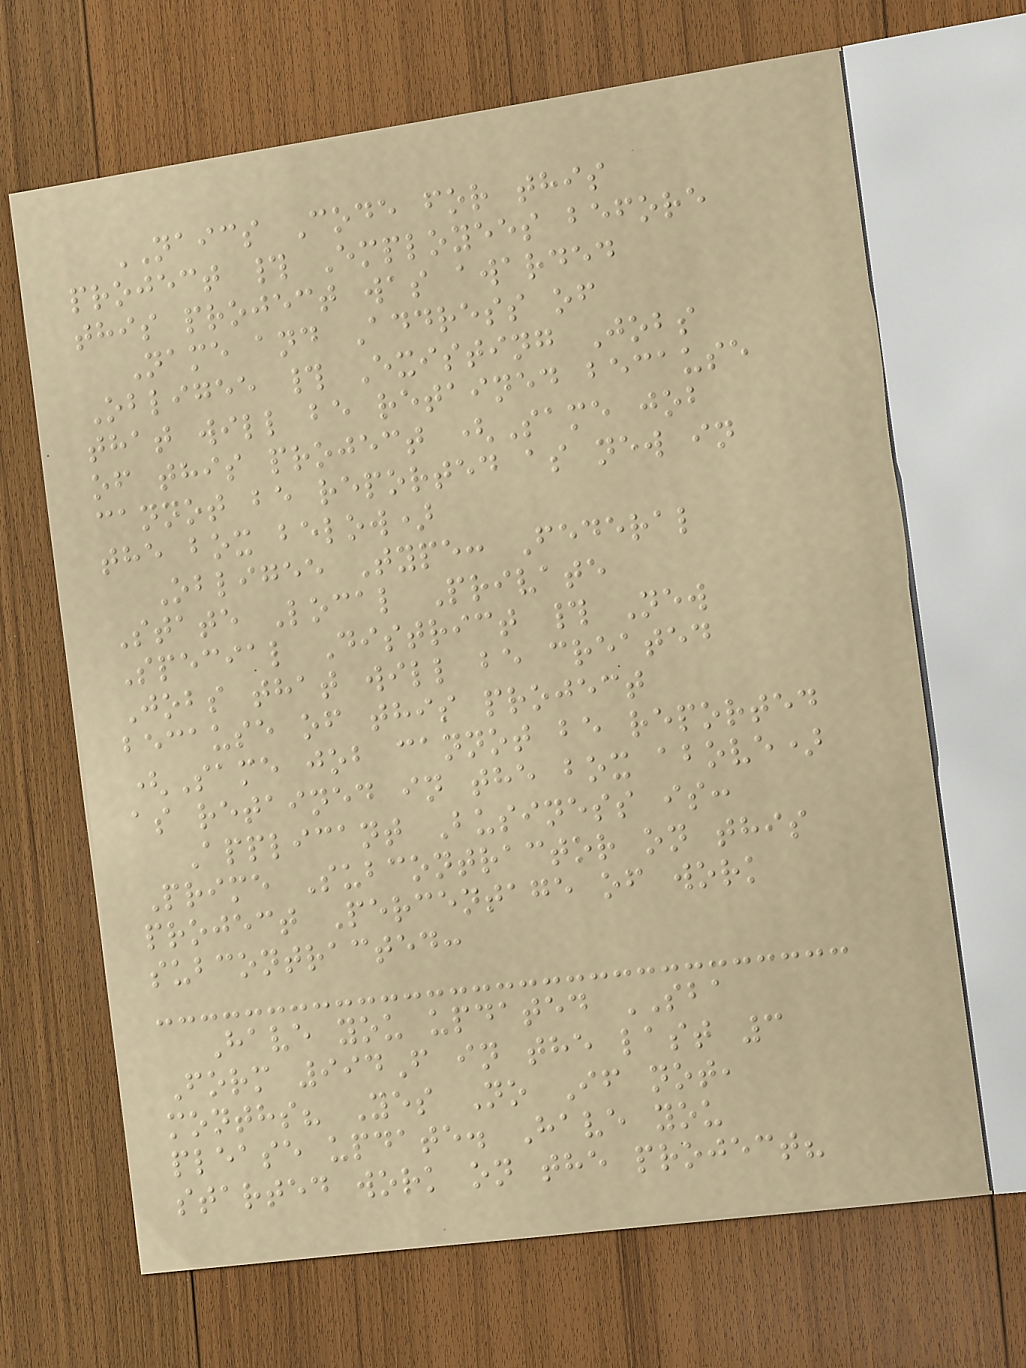NAICS Code for this
project # Employees before
this project was awarded
Name and Address of
Obligee # Existing Jobs
that will be retained because
of this project (Same job
cannot be reported as new in
the box below)
Obligee Type: Federal
State Local Private
Special District # New
Jobs that will be created
because of this project
(Same job cannot be reported
as retained in the box above)
Applicant Business is:
Prime Subcontractor on this
project Percentage of work
subcontracted:
Have you updated SBA
Form 994F in the last 3
months? Yes No If not,
please update. Have you
started work on the project?
